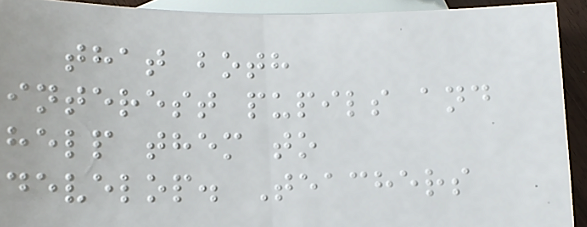that both
interest pupils and
help them to
develop. Teachers
